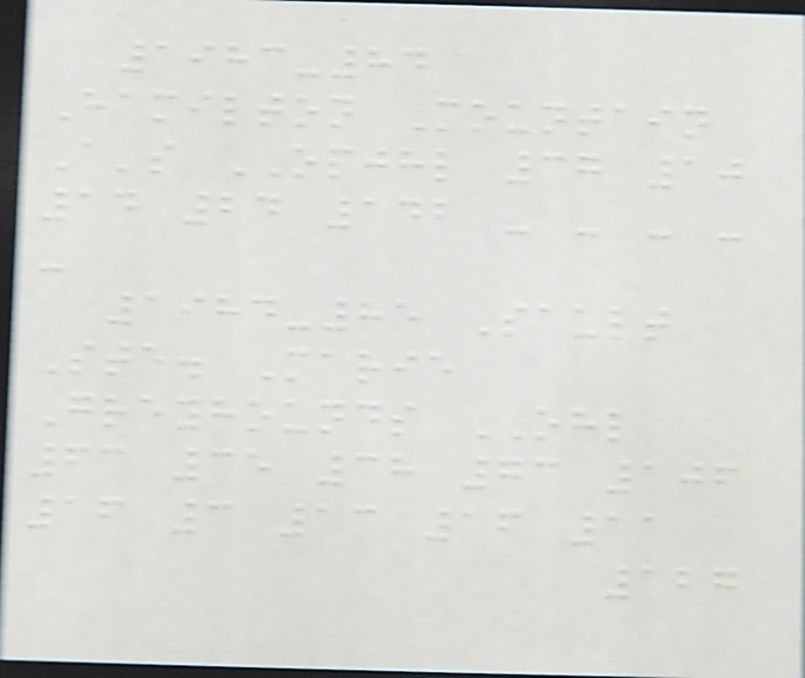1983-84
Hamilton Mountain
A's OPJHL 37 10
14 24 142 - - - -
-
1984-85 Sault
Ste. Marie
Greyhounds OHL
63 35 38 73 106
16 3 13 16 11
127
